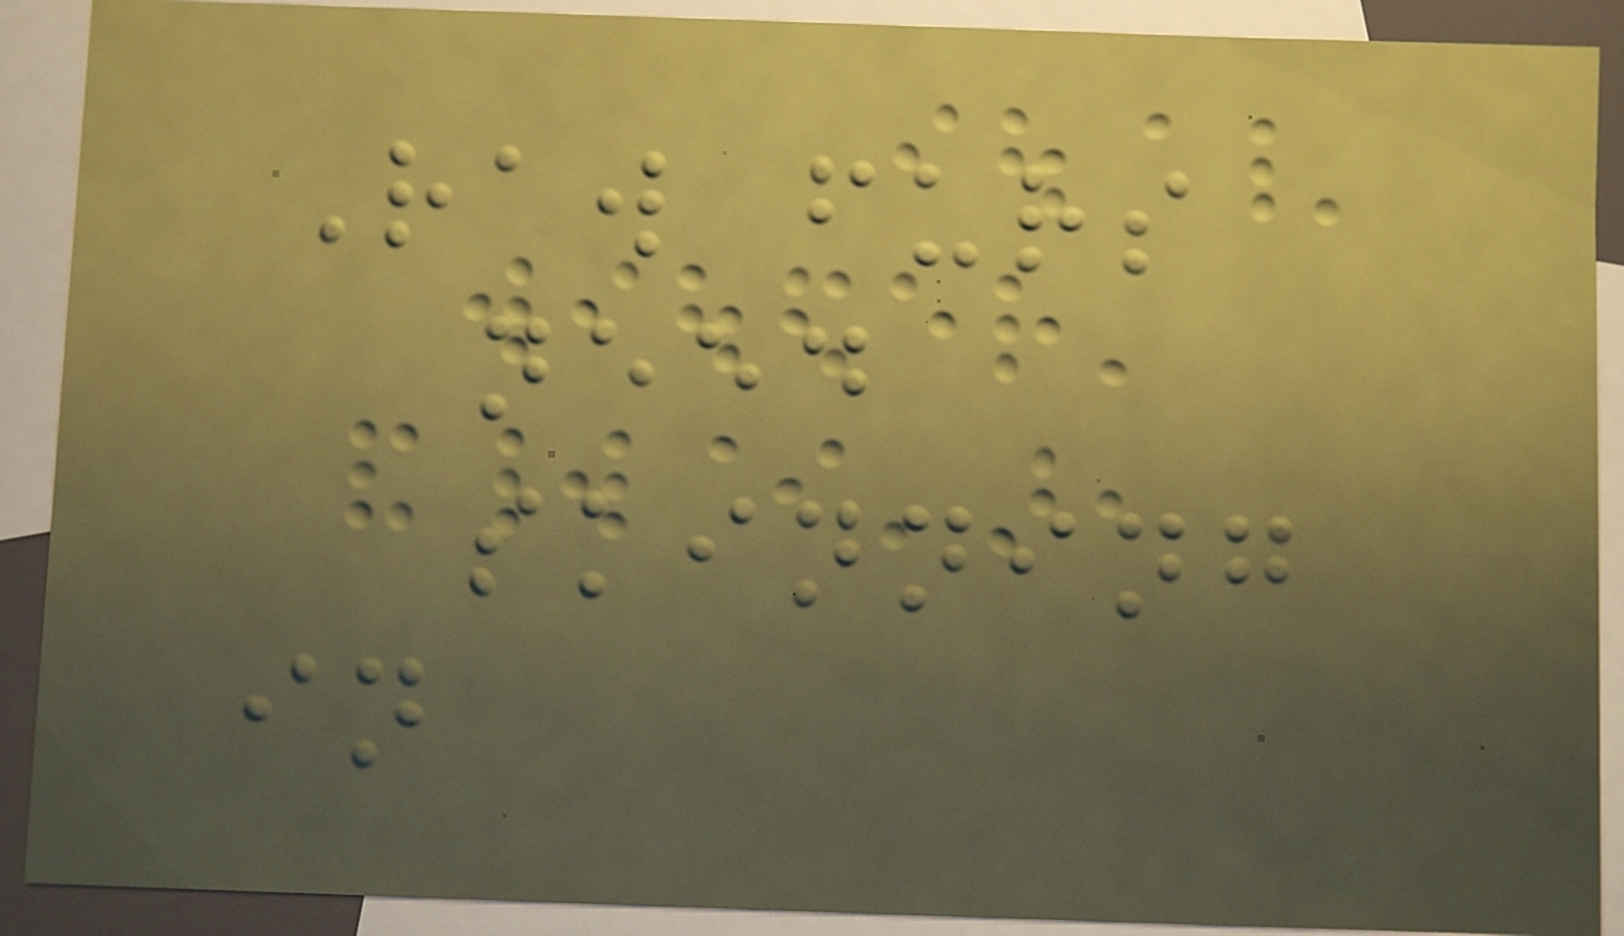Raw furs
need
skinning
in
